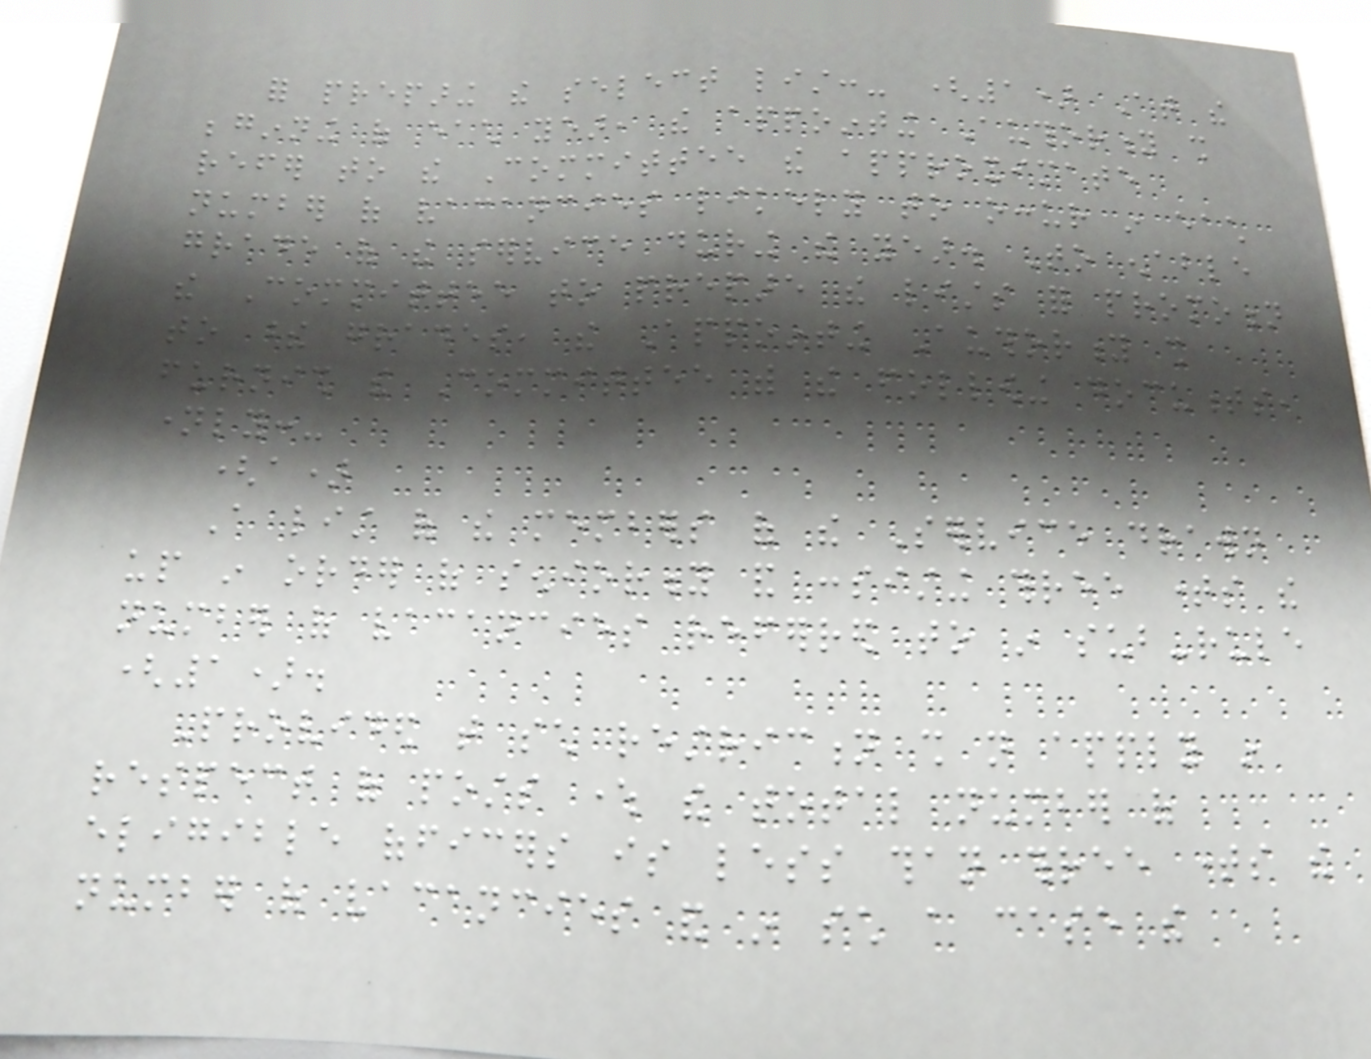for preparing the select list:- (1) At the
beginning of each year, the appointing Authority shall
refer to the Committee the approximate
number of vacancies likely to occur in each
grade of the service during the year. To enable
the Committee to prepare the lists for promotion
to these grades, the Appointing Authority shall
furnish the Committee with the following documents,
namely:-
(a)
A list of the members of the Service drawn
up in order of seniority and consisting three times the
number of vacancies referred to in sub-rule
(1).
Provided that such restriction shall not apply in
respect of posts where the total number of
eligible officers is less than three times the
number of vacancies and in such a case the
